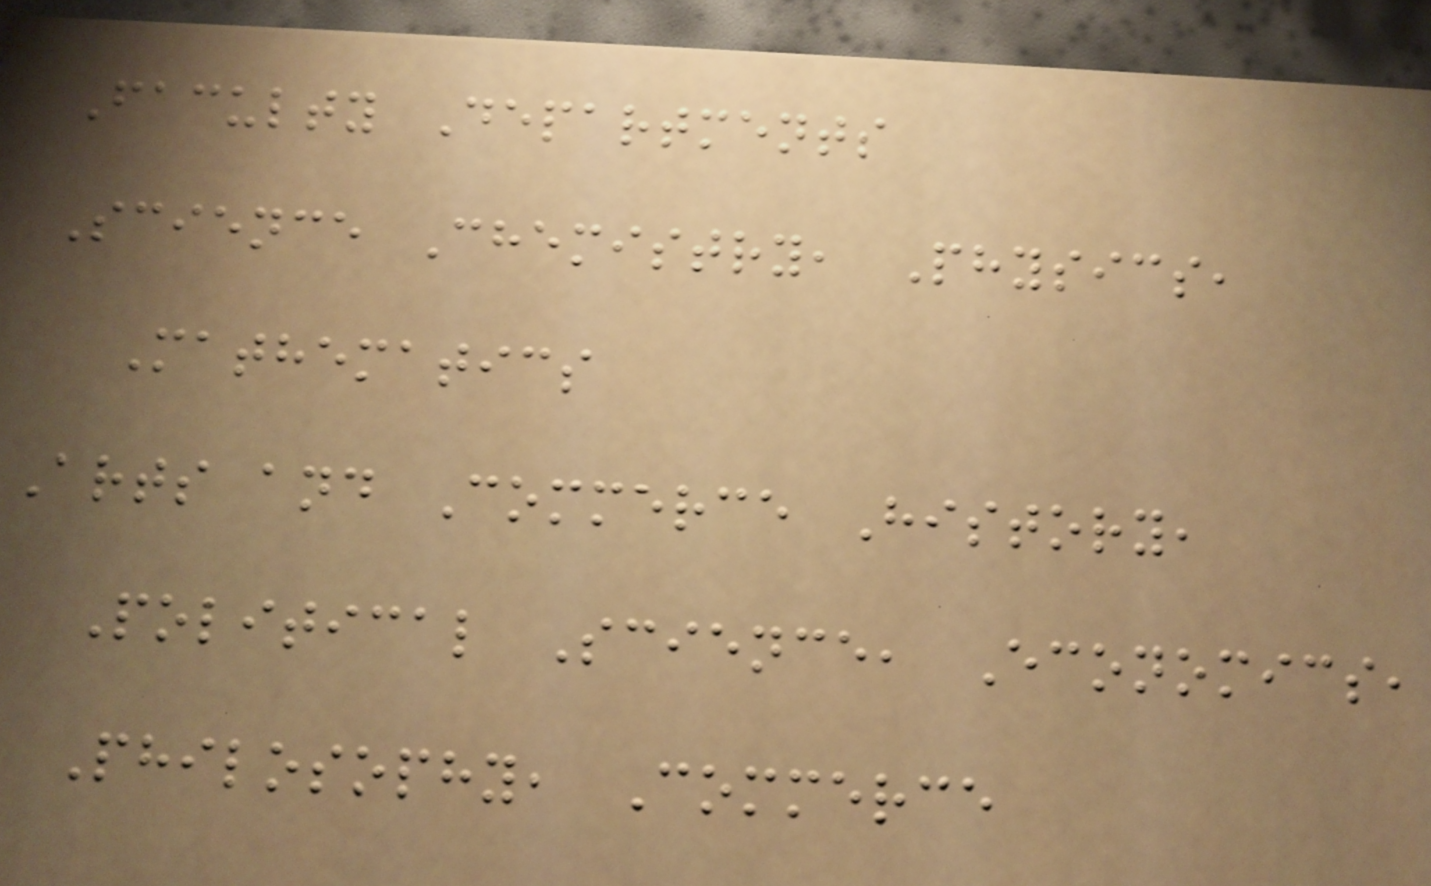Faculty Departments
Science Chemistry, Physics,
Mathematics
Arts and Commerce History,
Political Science, Economics,
Philosophy, Commerce
